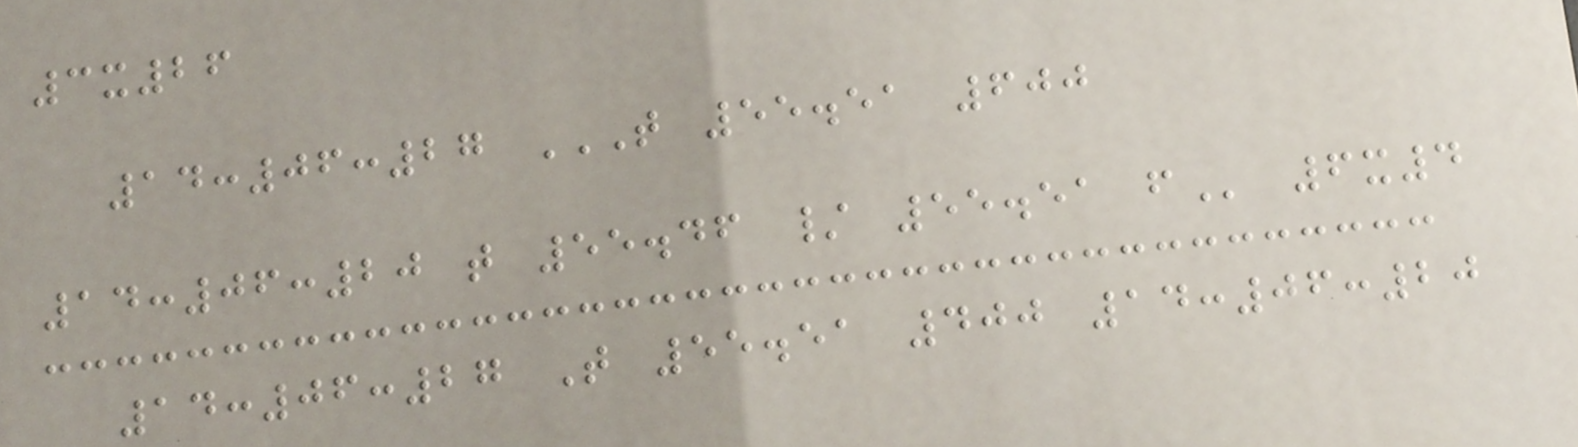3x26
14:06:27 T 55.51 600
14:06:20 T 55.46 / 55.51 F 6x4
14:06:27 T 55.51 400 14:06:20
